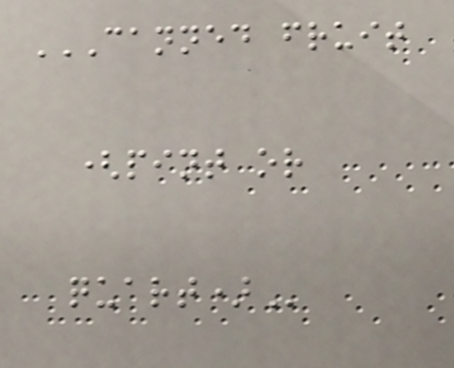CANNED FRUIT
(PINT OR
QUART)
